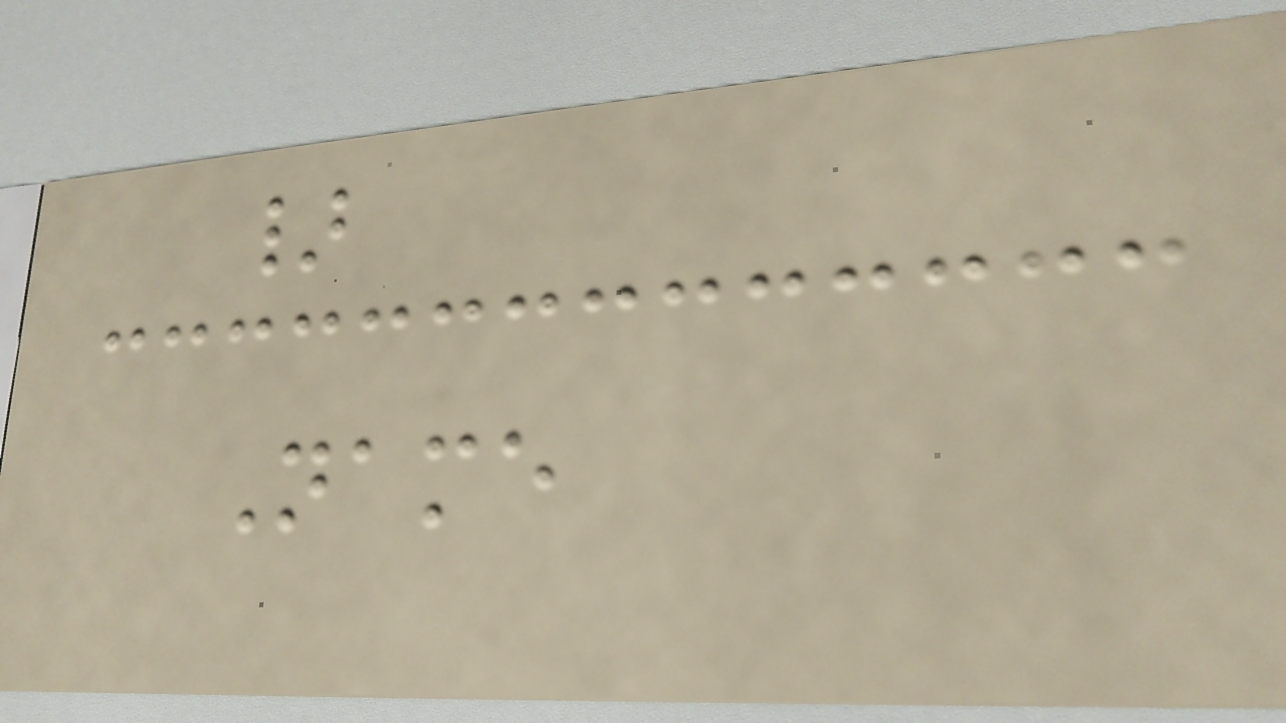}
Name
